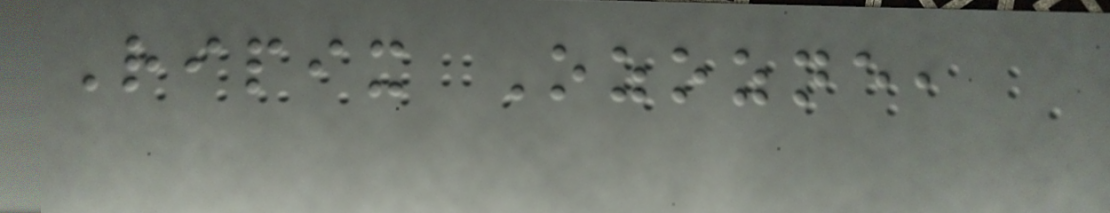Ripix Ozozne,
